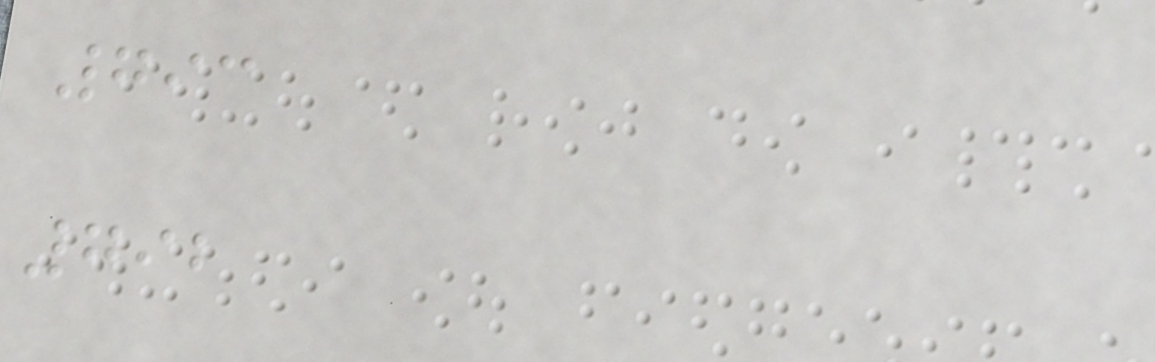793
792
